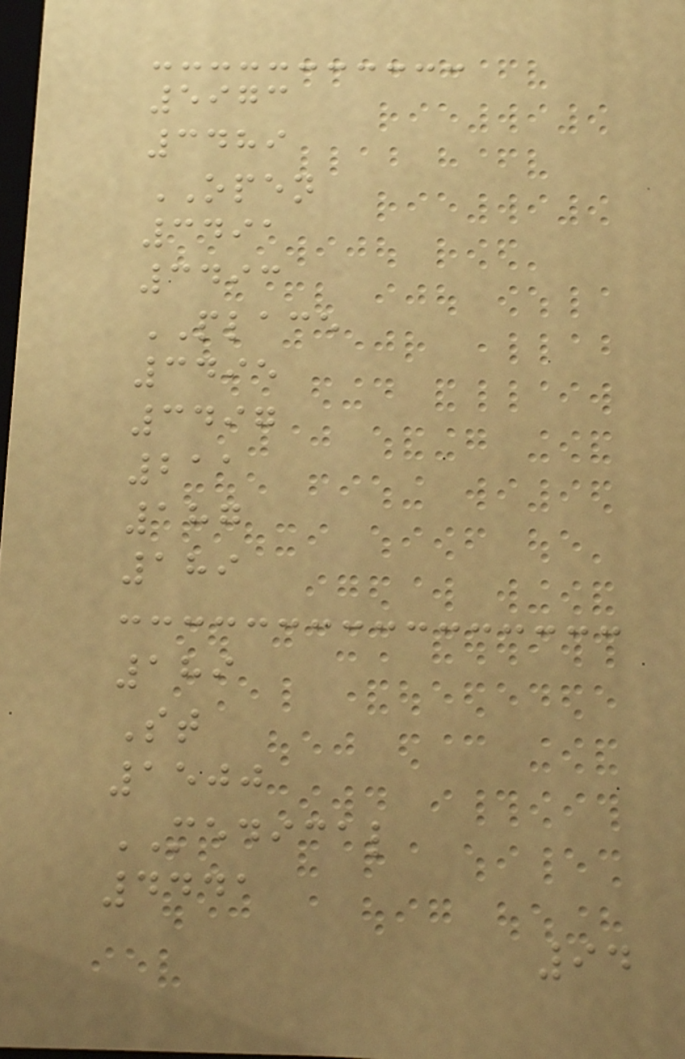5973
3489
OPEN
3491
3493
PLACE
3495
3497
211
187
189
189
St
1500
MEDICAL
4441
94
